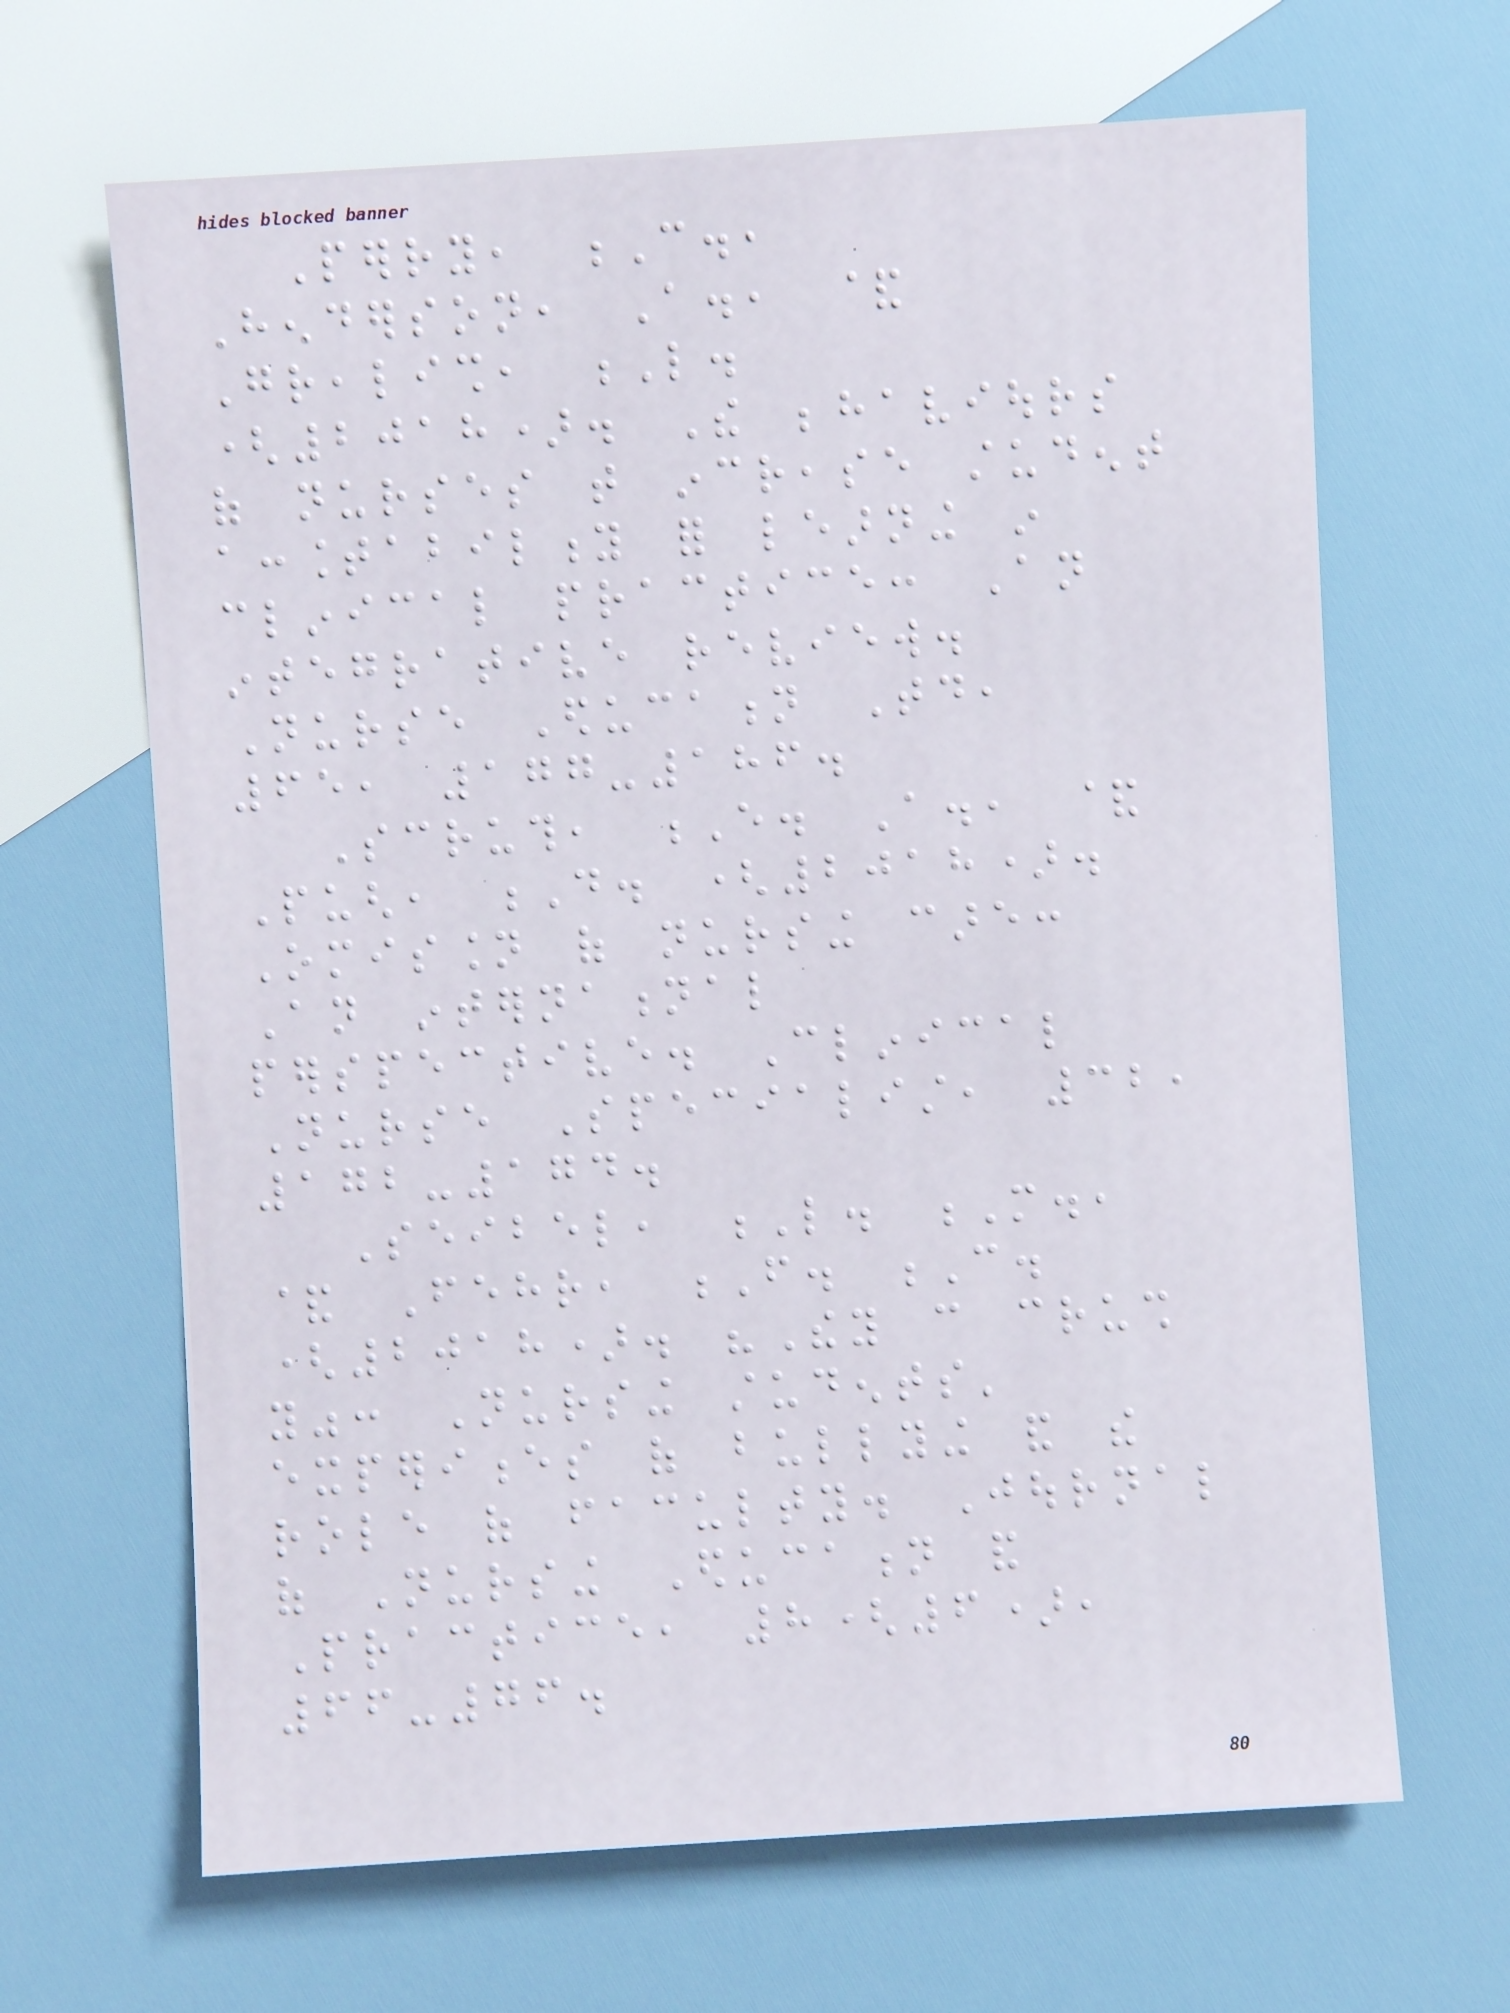Perry, C.,
Henderson, A., &
Grealish, L.
(2018). The behaviours
of nurses that increase student
accountability for learning in
clinical practice: An
integrative review.
Nurse Education Today,
65, 177-186.
Scruth, E. A., &
Pugh, D. (2018).
Omission of nursing care:
An international
perspective. Clinical
Nurse Specialist, 32,
172-174.
Seibel, L. M.,
& Fehr, F. C.
(2018). "They can crush
you": Nursing students'
experiences of bullying and the
role of faculty. Journal
of Nursing Education and
Practice, 8(6),
66-76.
